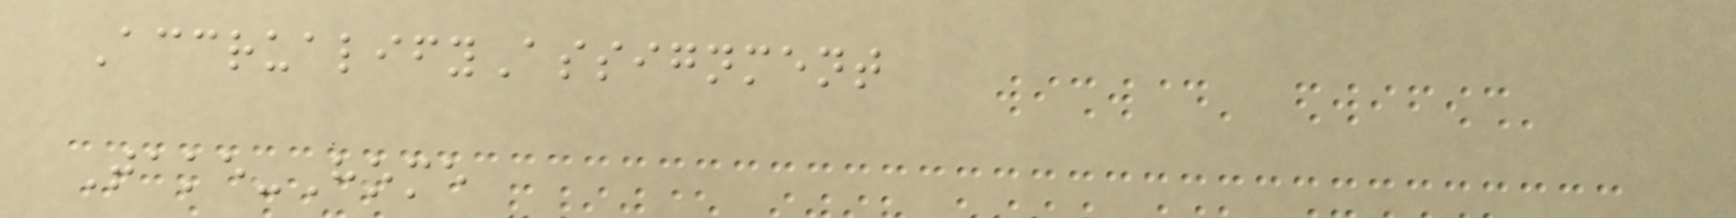AccrualifyAssignment
Take-Home
